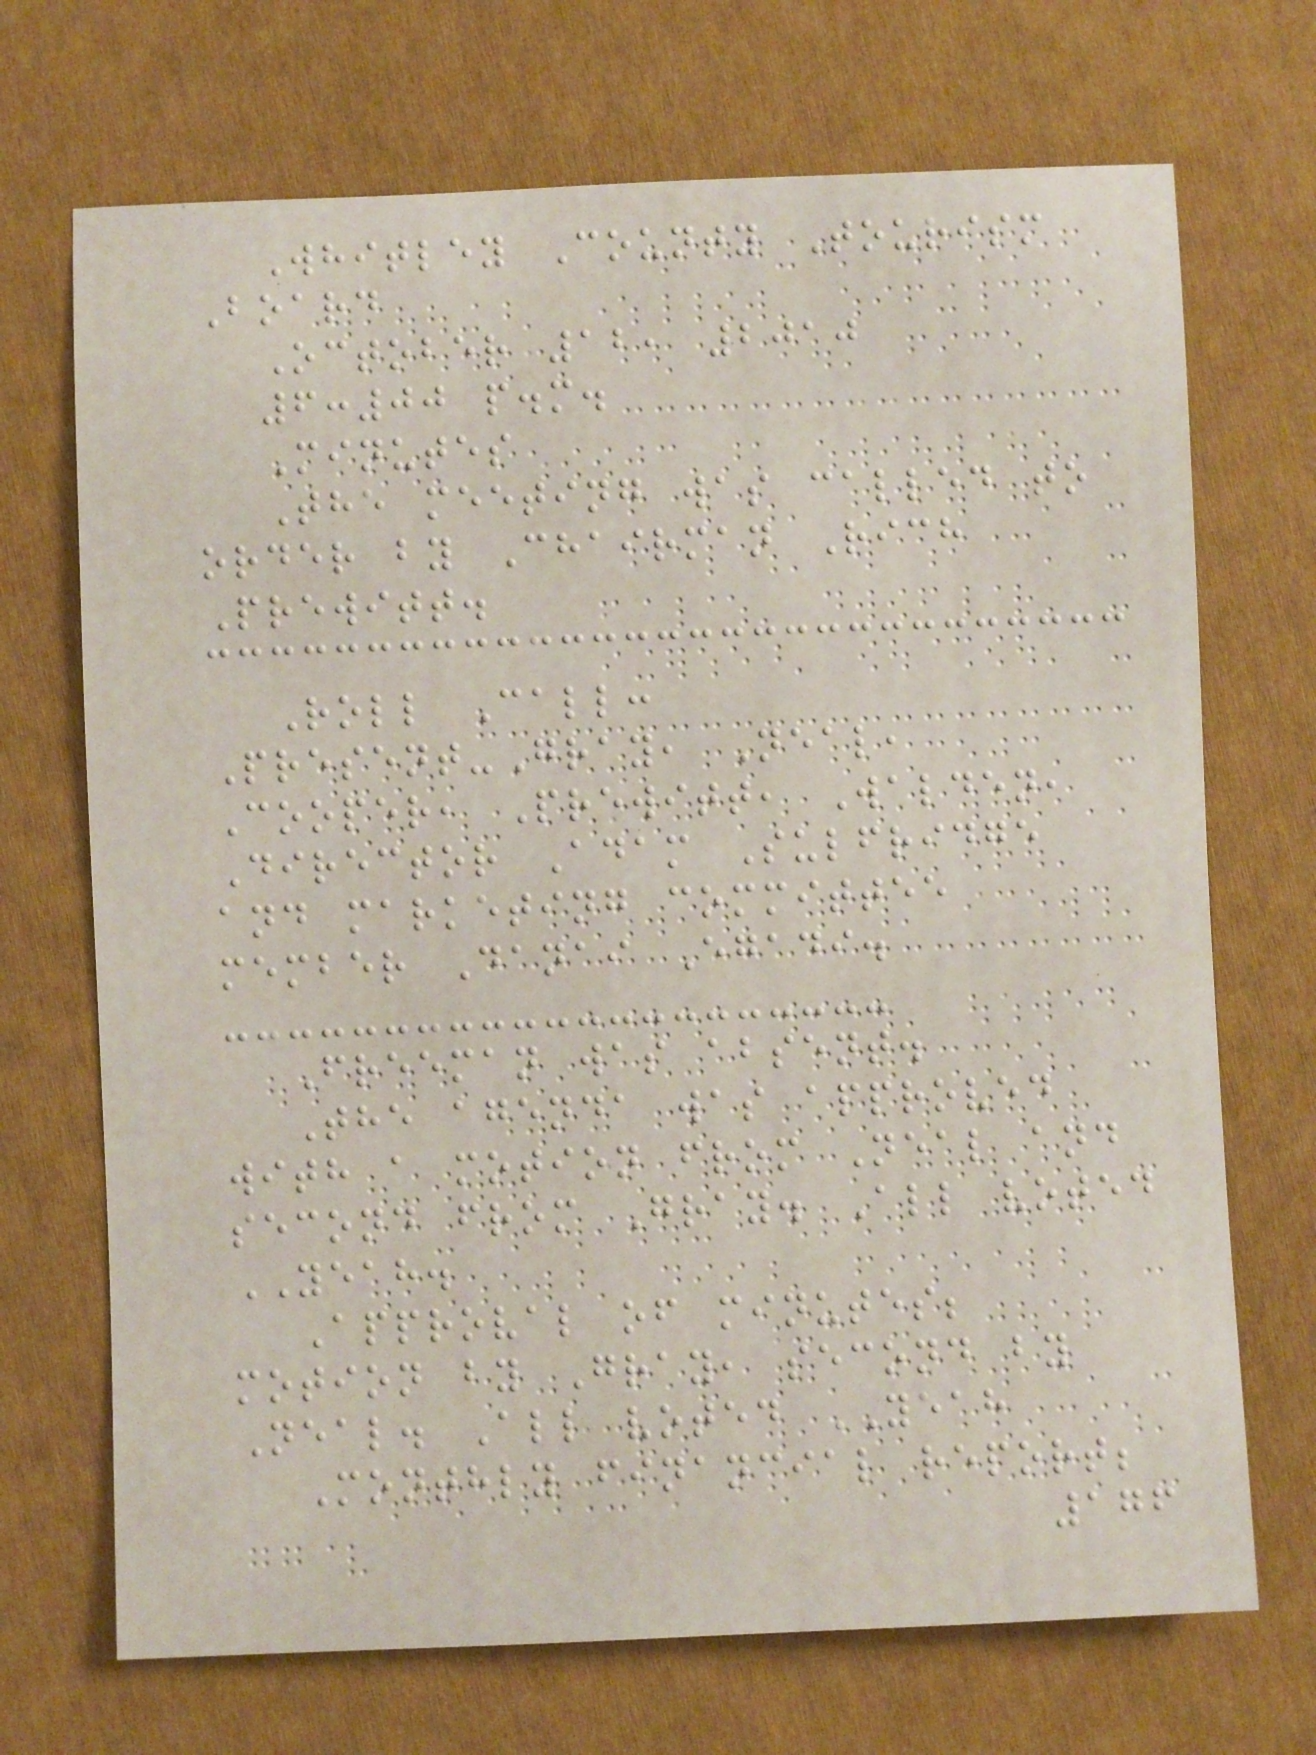Whitley County Tourism
Board
October 12, 2010
6:00 p.m.
Minutes
The meeting was called to
order by Chairman Rich
Prewitt.
Roll Call:
Present-Gray, Neal,
Cooper, Prewitt, Walden,
Director Adam Sulfridge
and marketing committee
member Danai Egadi.
Freeman was absent.
The agenda was approved
with a motion from Neal and
second from Gray. All voted
YEAH.
Approval of minutes;
motion by Gray, second by
Neal. All voted YEAH
Monthly financial report;
176
